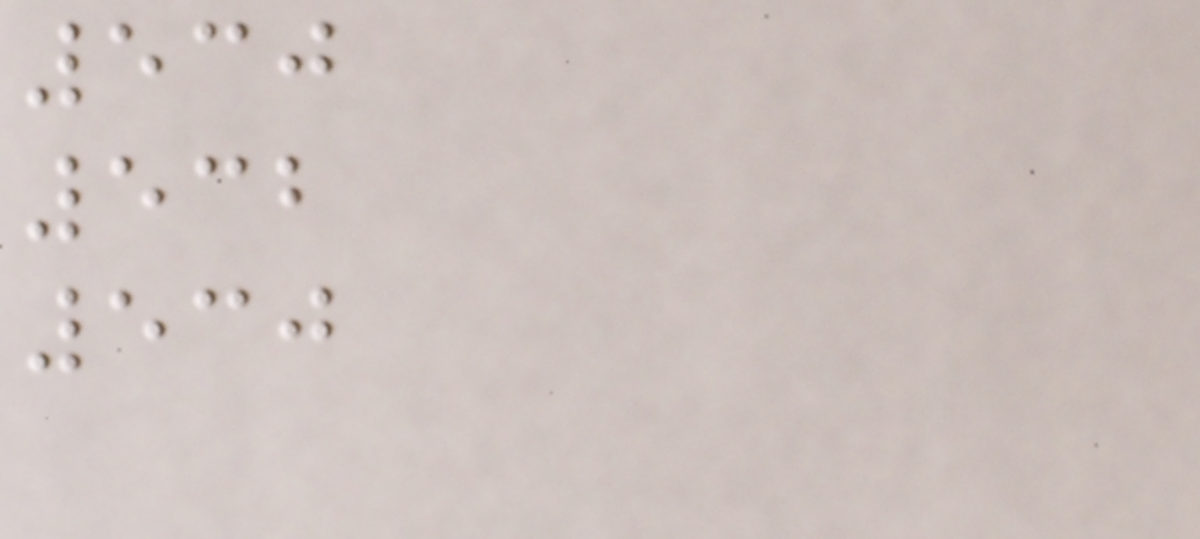530
532
530
